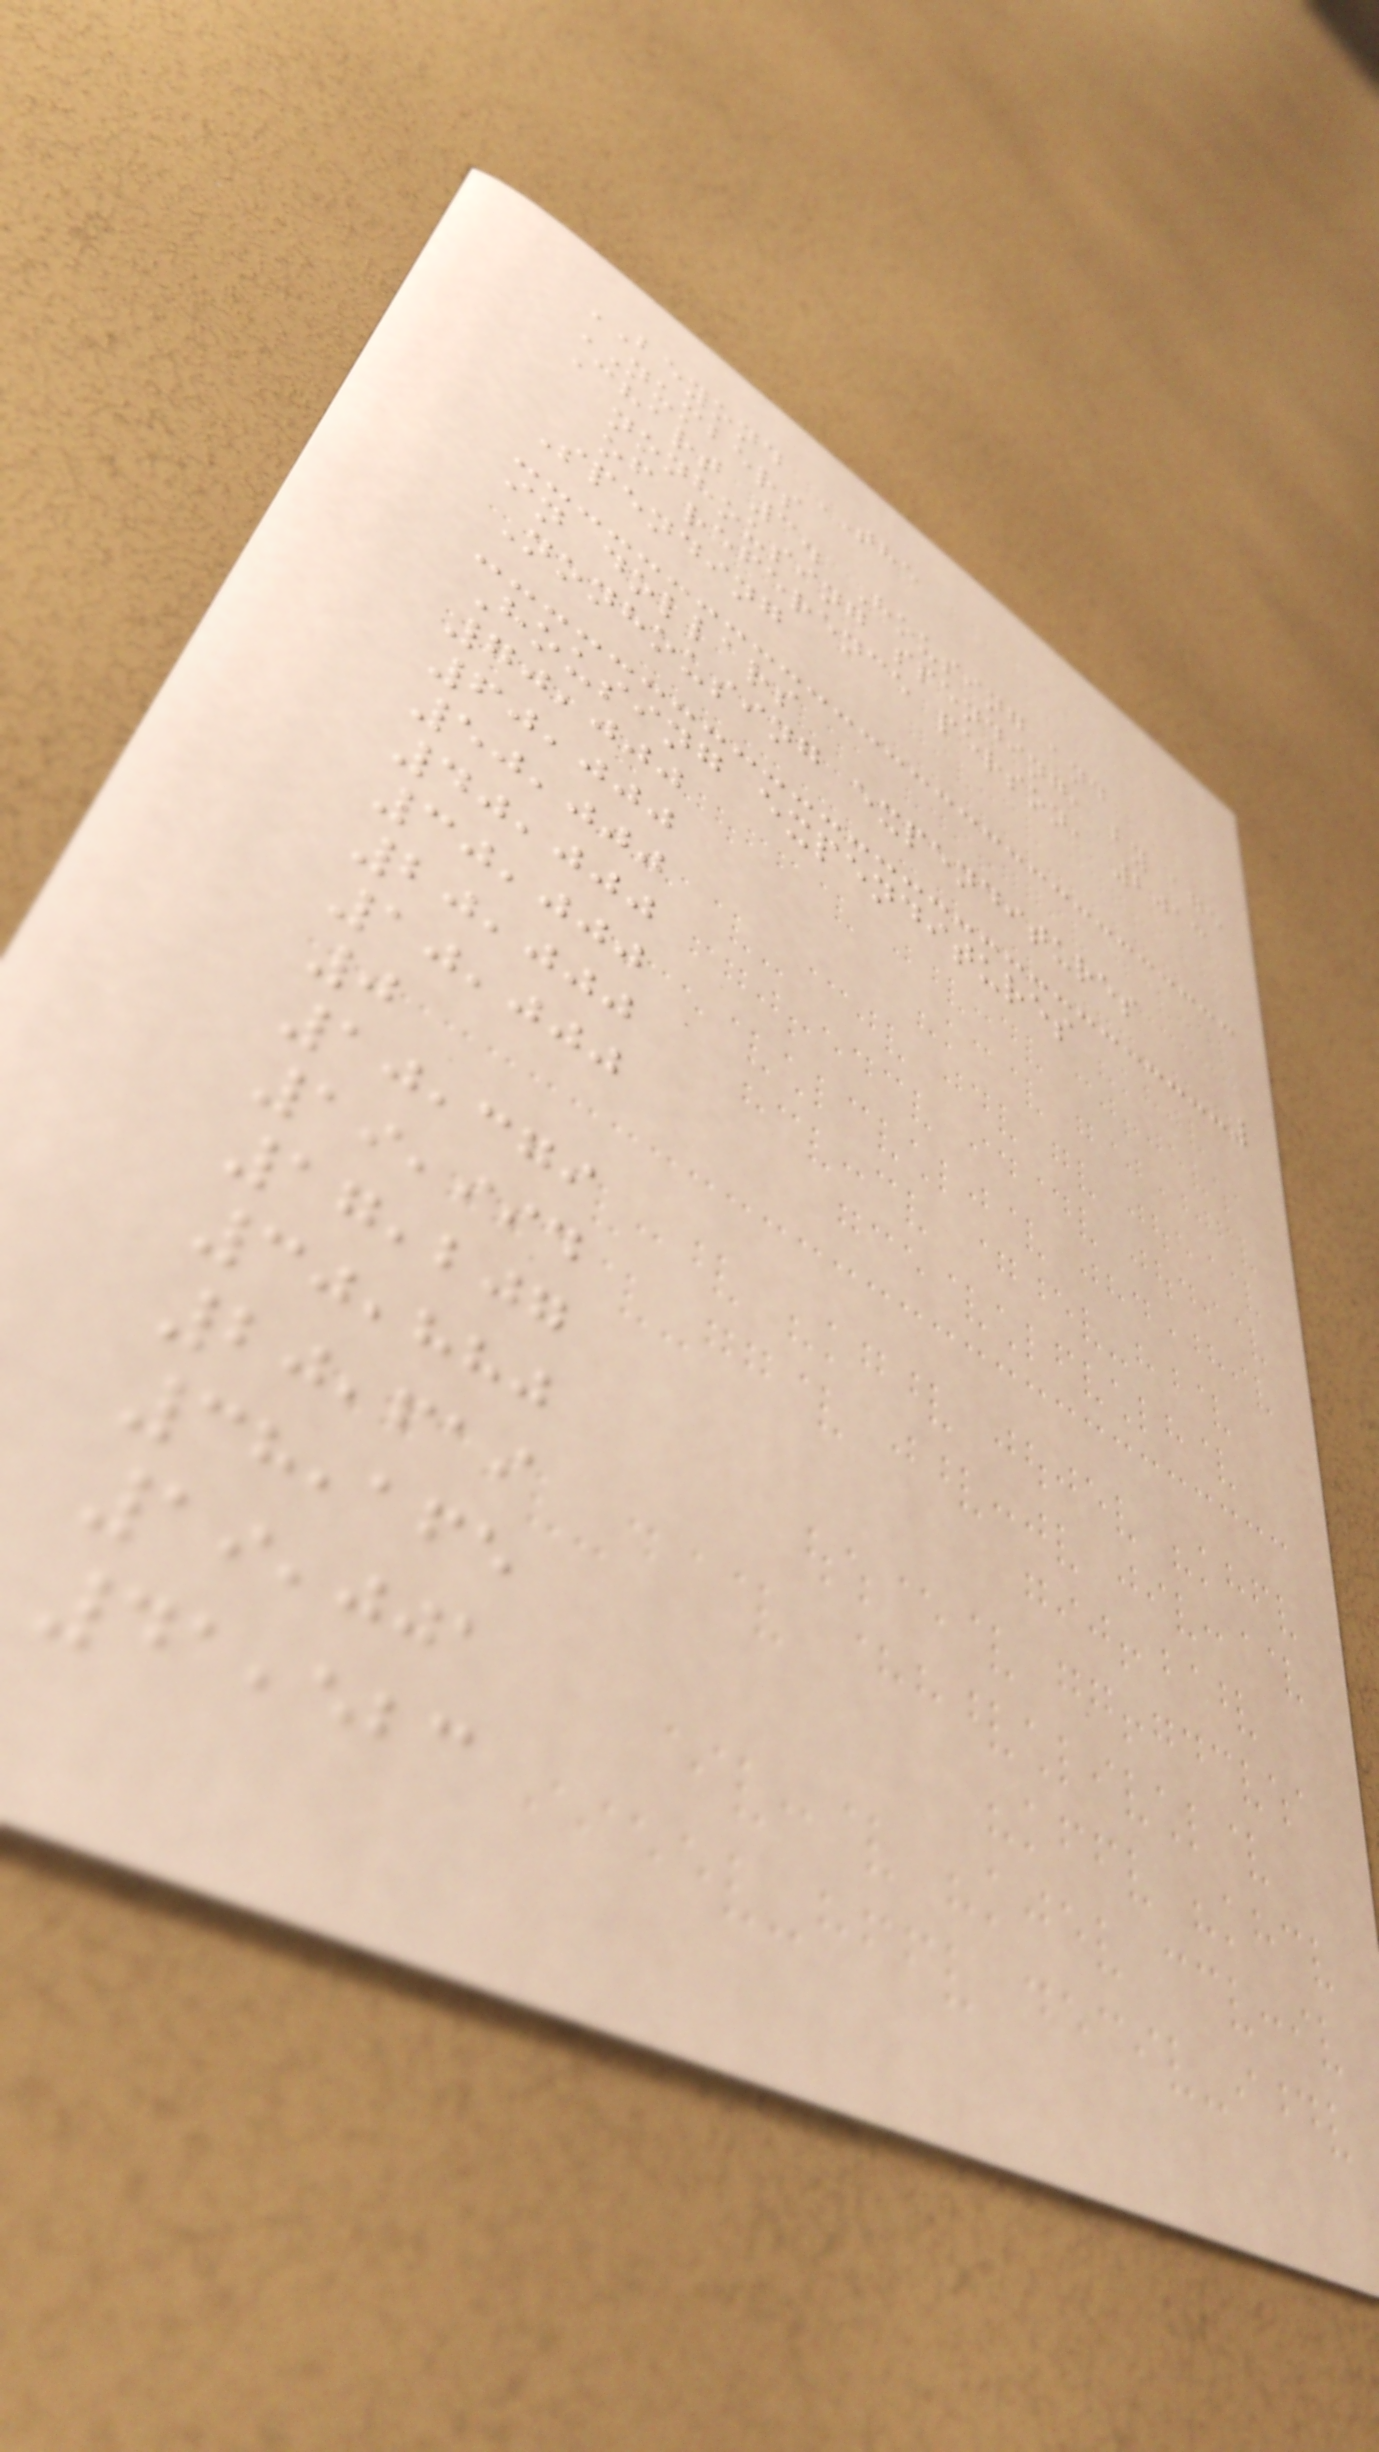BEYOND THE
NUMBERS
Chart 3. Housing and
nonhousing spending, by age
of reference person, 2013
Spending
in dollars
Nonhousing expenditures
Housing expenditures
70,000
60,000
50,000
40,000
30,000
20,000
10,000
0
10,379
19,994
17,207
30,880
20,619
38,165
19,001
41,523
